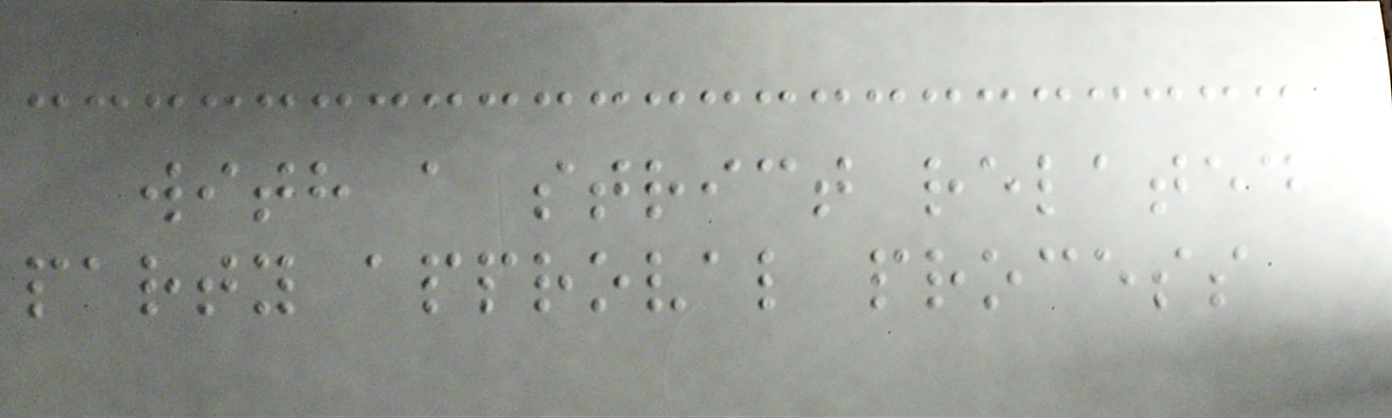with a strict related
party approval process
